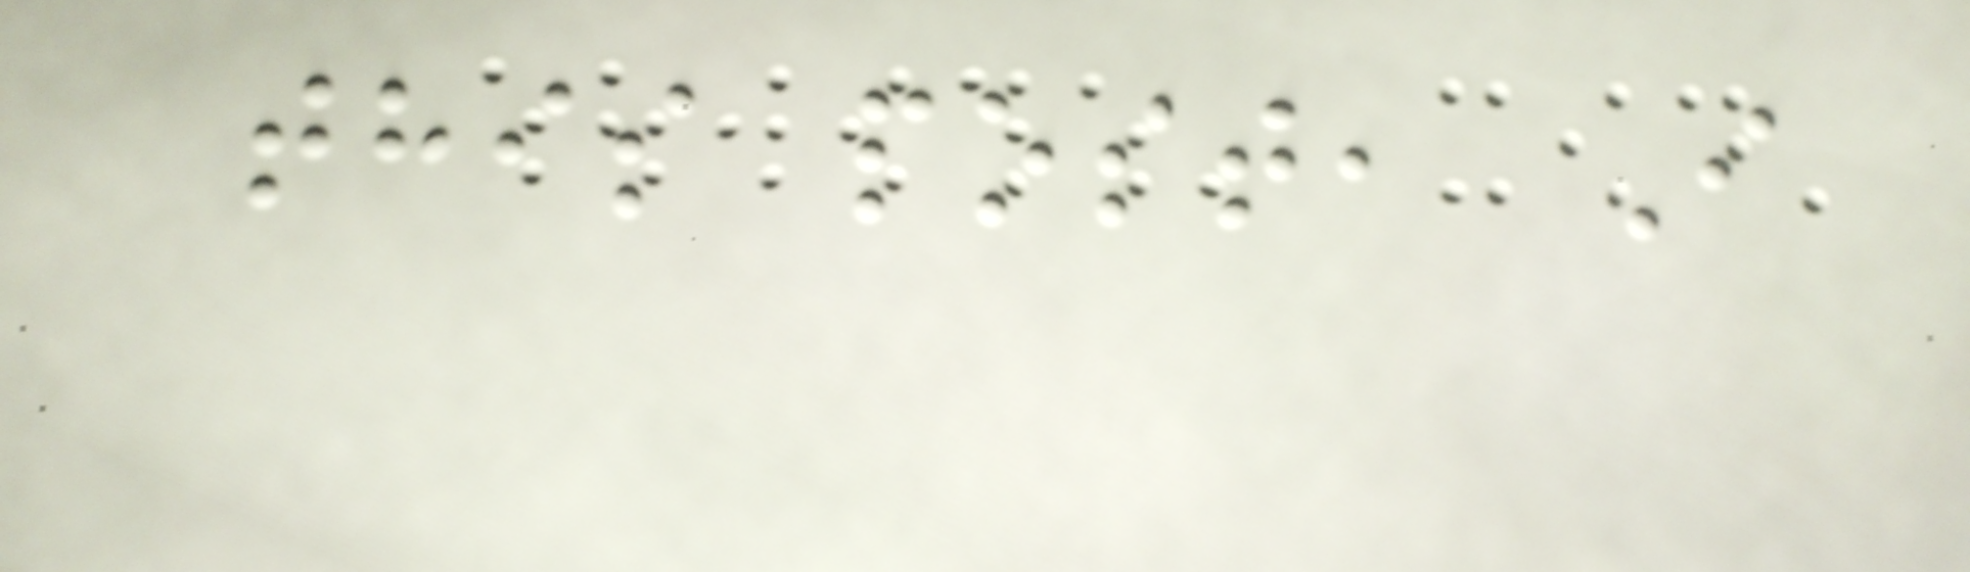this post, I
